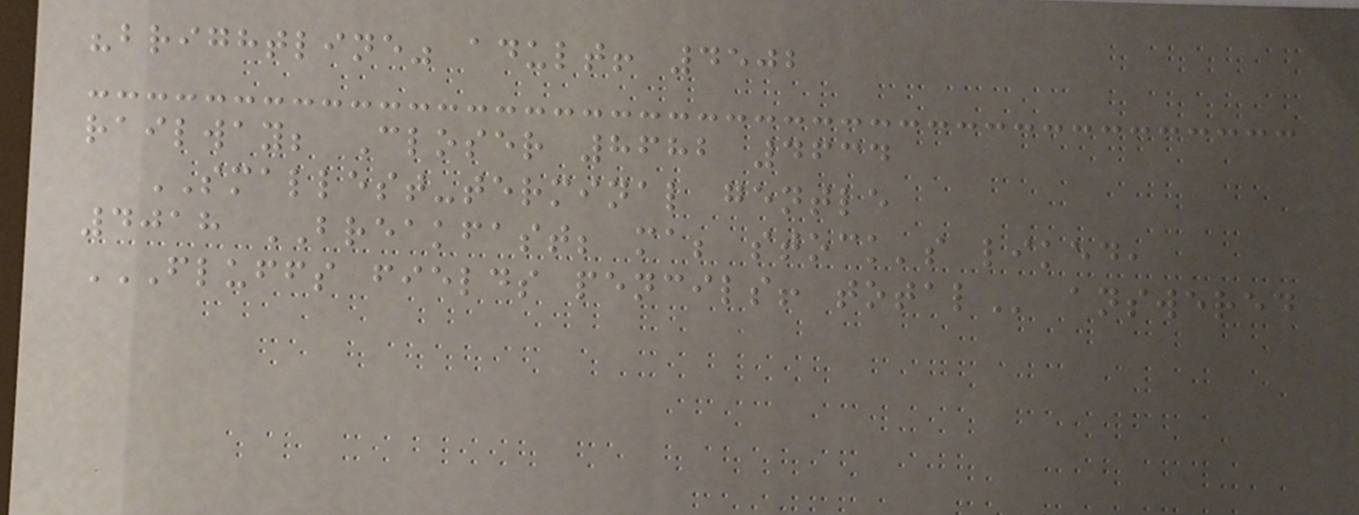"brightline" adult! 4502
railway; Closer 8682 4634
SMALLEST-terminal gentle
4018 BREAKFAST; ma; stock's liked,
FLUFFS FIELDS PENCILS! TOTAL answered
